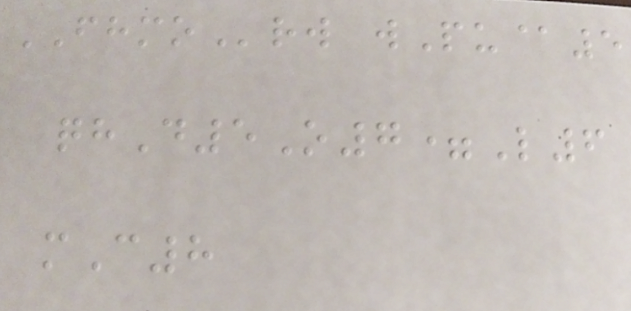FHMOrw wPu@5
qhD5O7=L6
mC8
